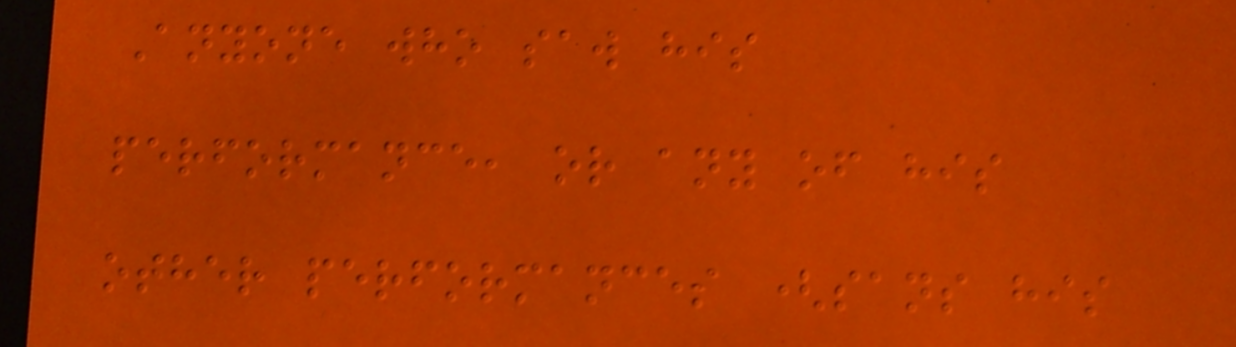Anyone who saw his
performance, or any of his
other performances (sans his
